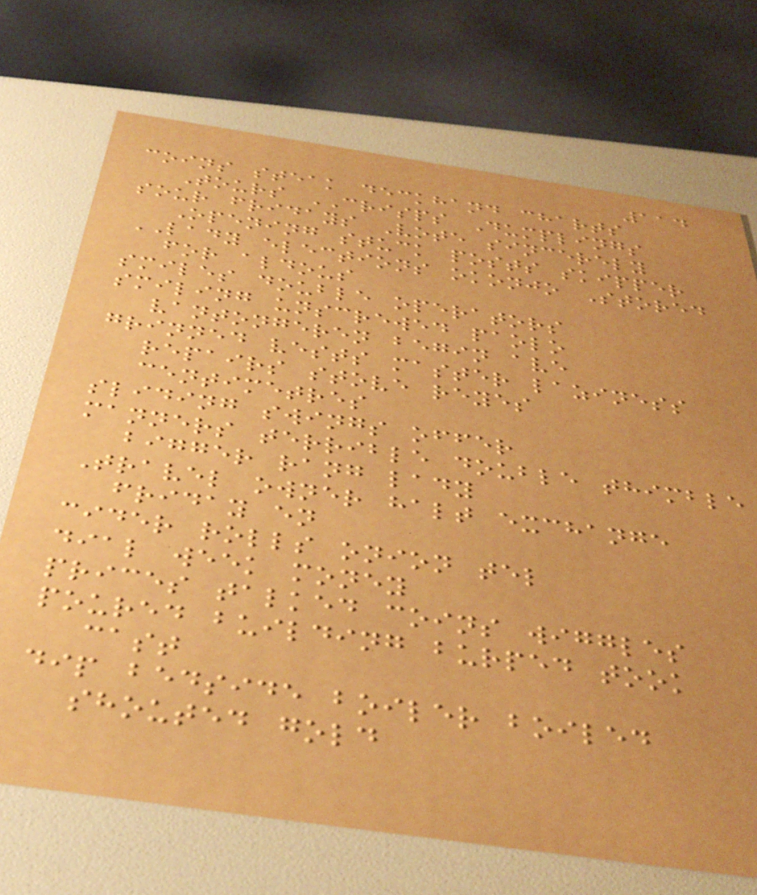114
coins steak deckhand charts
Tours CRISPS Dumplings
sour fridays Vote sincerely
Opening stuck posts skipper
LADY elections okonjo Stored
for aldous
smiles double operators
smiling unscrewed paolo
vantongeren begin ave
grinned vests master laziness
repairs stove reyes
centimetres
sliding swings offer
manners terrible double thimble
bigger rang lady
Travel owner halt exchange
friday en
cider rolls onion tel
dial week money
prices talked coins wiggles
poured building burped took
cast
dip bedside boiler boiled
shouted gold
